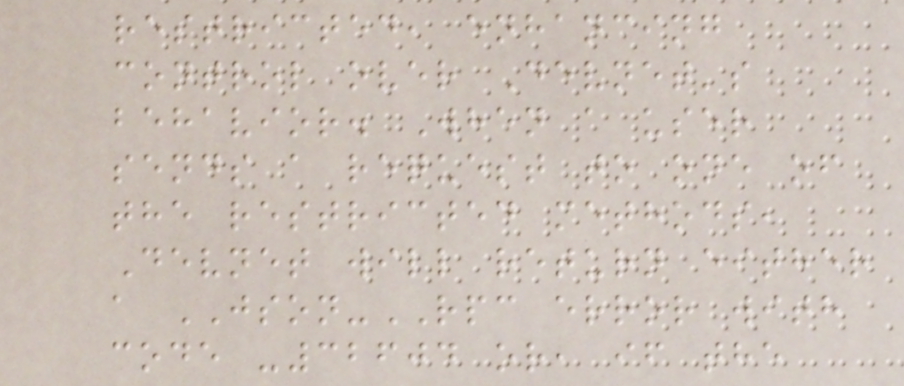restricted, enhancing
control over Devnet's
behavior. When a user
sends a request to one of
the restricted methods,
Devnet will return either
a JSON-RPC error with
code -32604 or, if the
